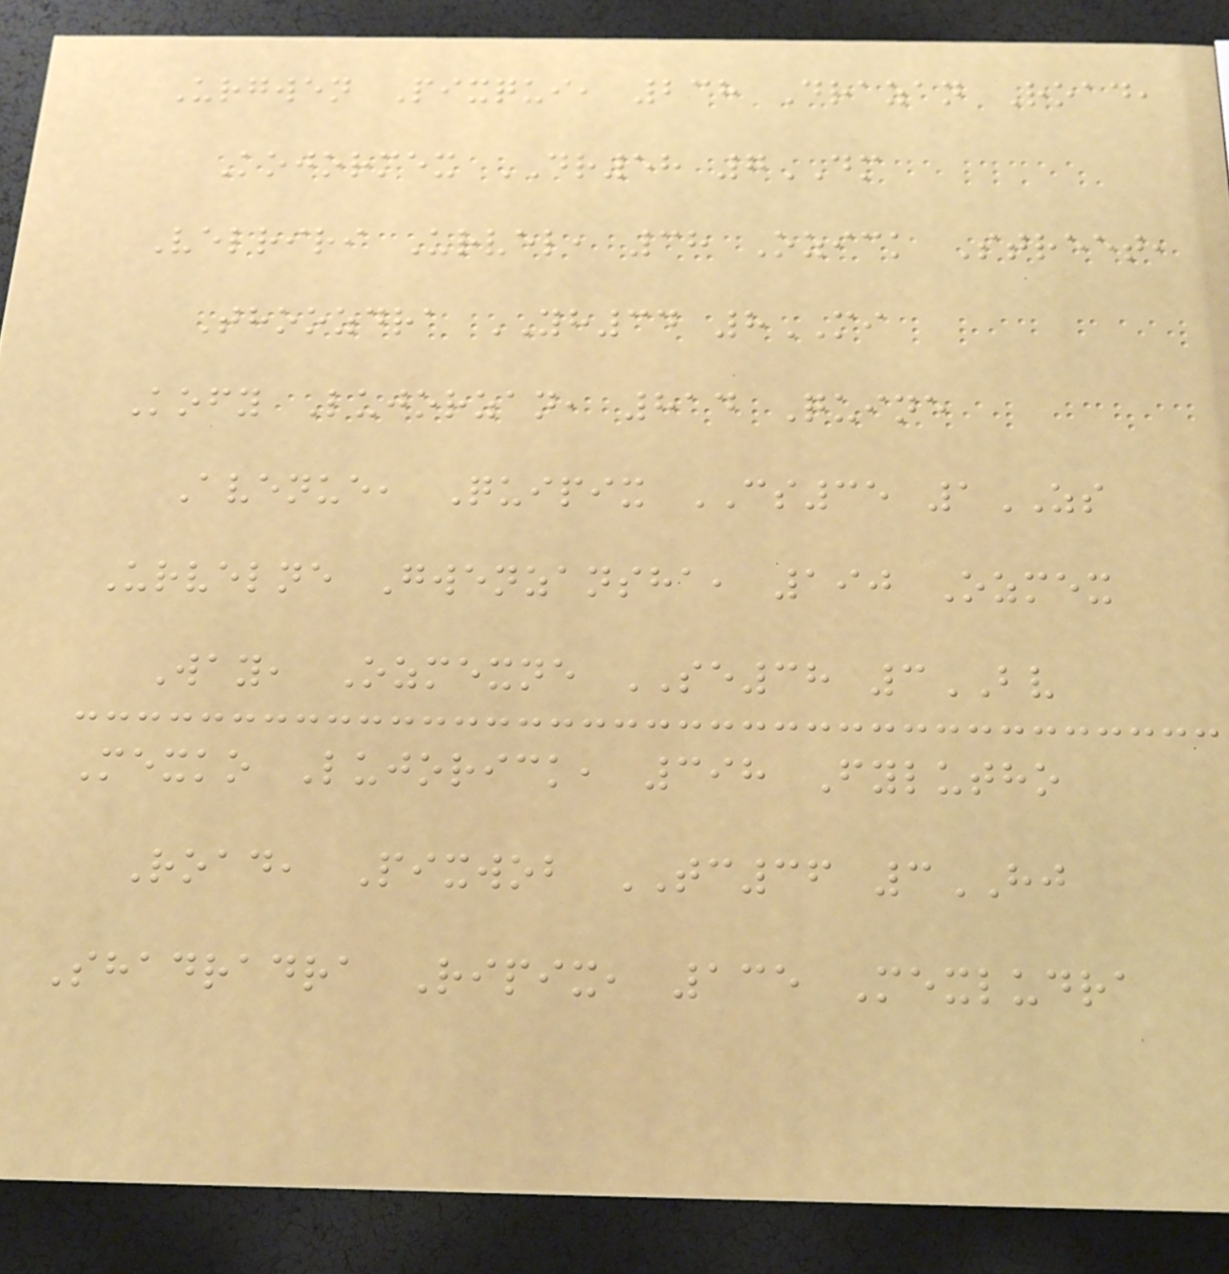Urgwen Pixqui, 238 Drazan Road,
Kojormex DR58 7DM
Velriri Urvel, 38 Ozick Street,
Thoozdra YH34 8MI
Kofy Lujorzan, 814 Quine
Avenue, Quipix CS35 1ZS
Urvelne Gwenzansha, 190 Ozmex
Way, Ozmexne SE38 3BV
Mexko Lujorick, 398 Fylutho
Road, Pixwob TC36 3HJ
Shadradra Ripix, 135 Mexludra
